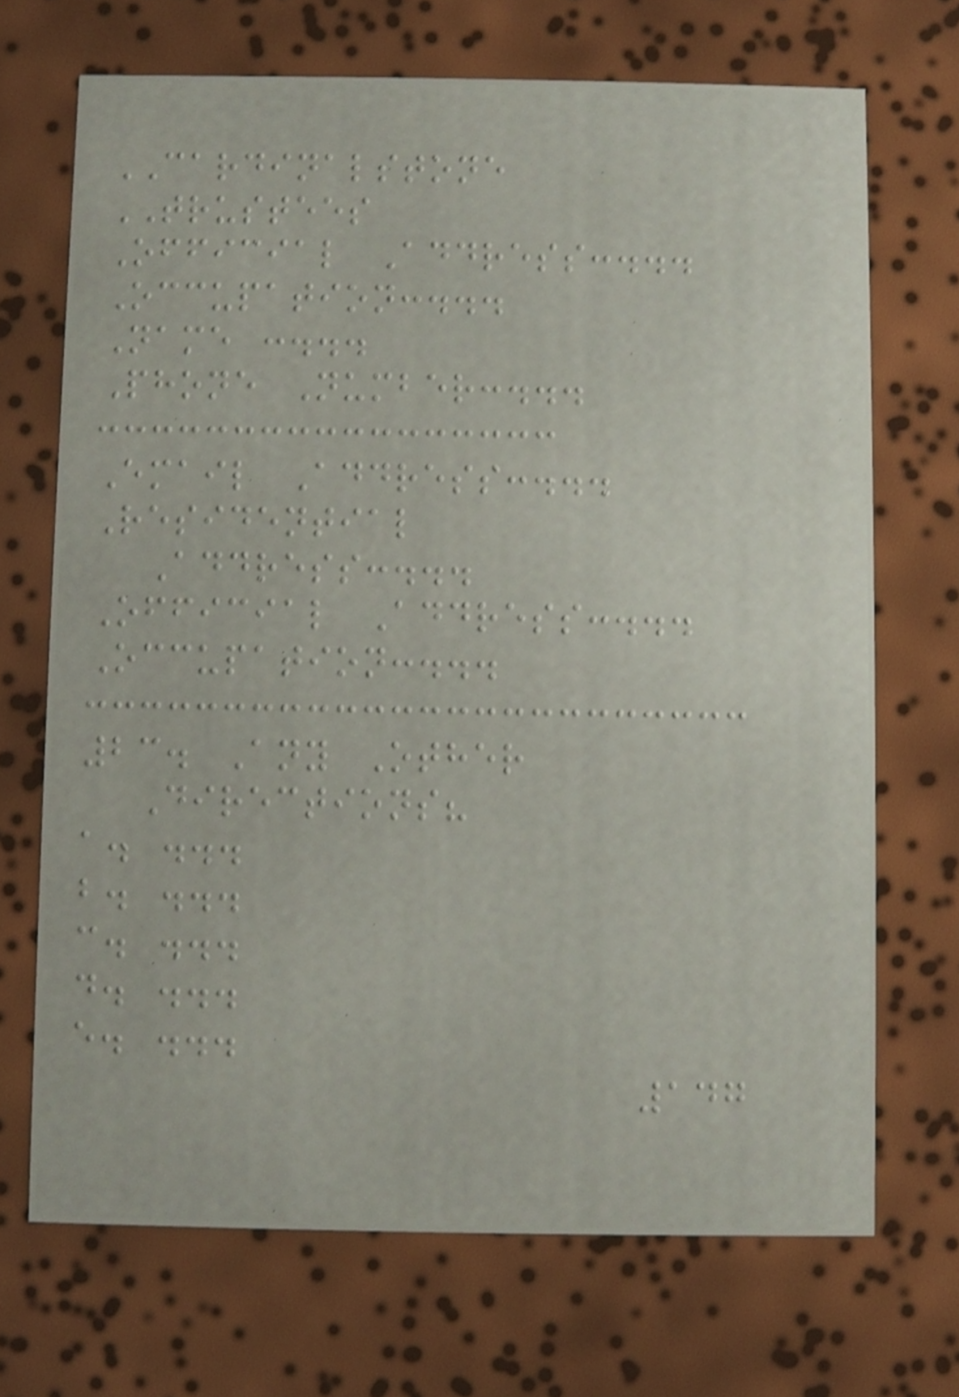CARDINALSTONE
TRUSTEES
Official Address:...
Occupation:...
Name :...
Phone Number:...
Email Address:...
Residential
Address:...
Official Address:...
Occupation:...
23. Any Other
Directions?
a. ...
b. ...
c. ...
d. ...
e. ...
147
